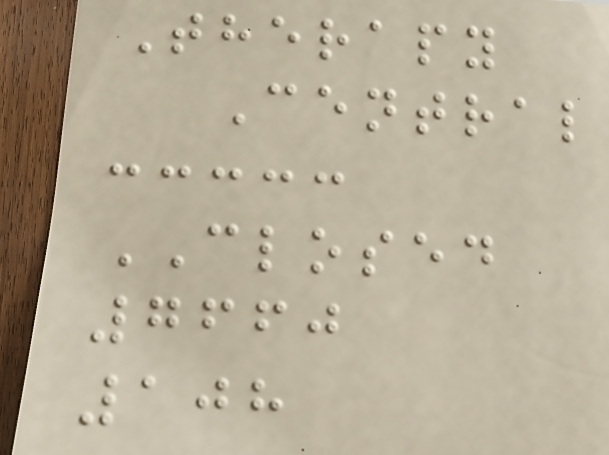Therapy
Central
CLOSED
7660
108
